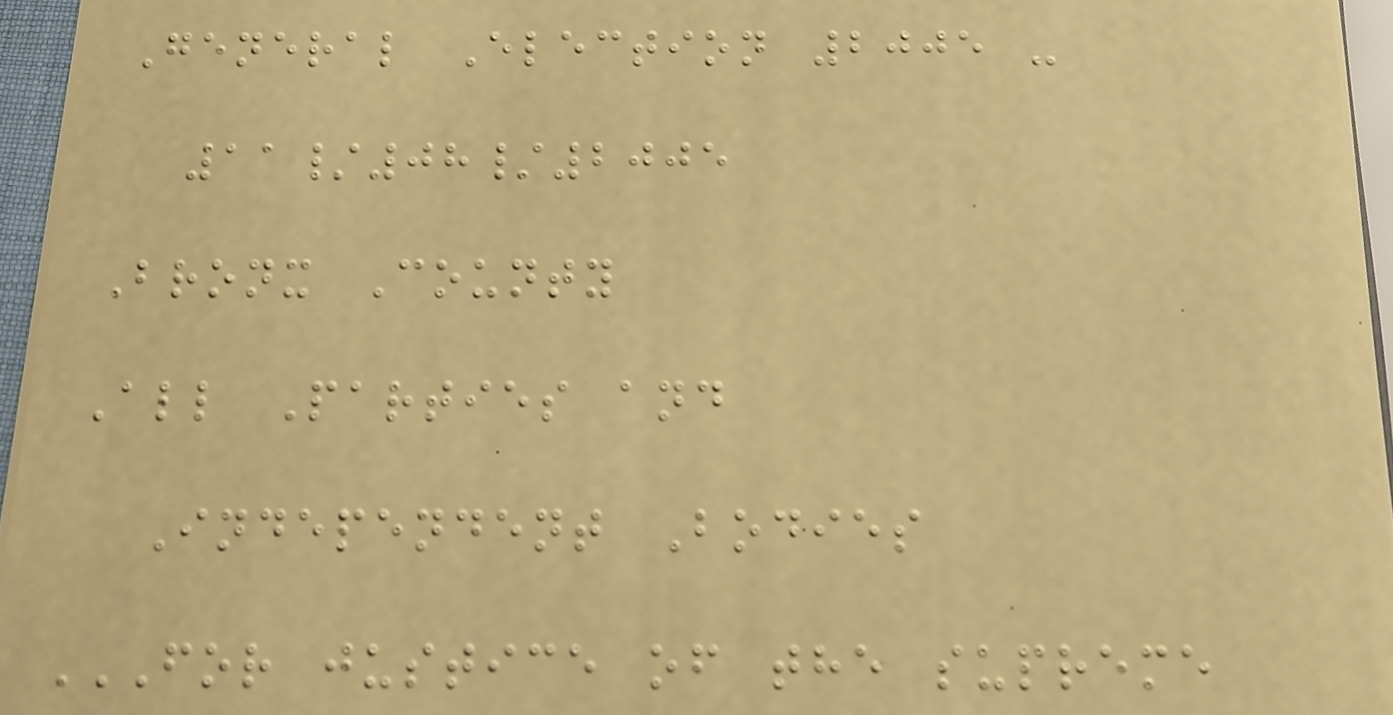General Election 2005 -
11/08/2005
Bronx County
All Parties and
Independent Bodies
FOR JUSTICE OF THE SUPREME
